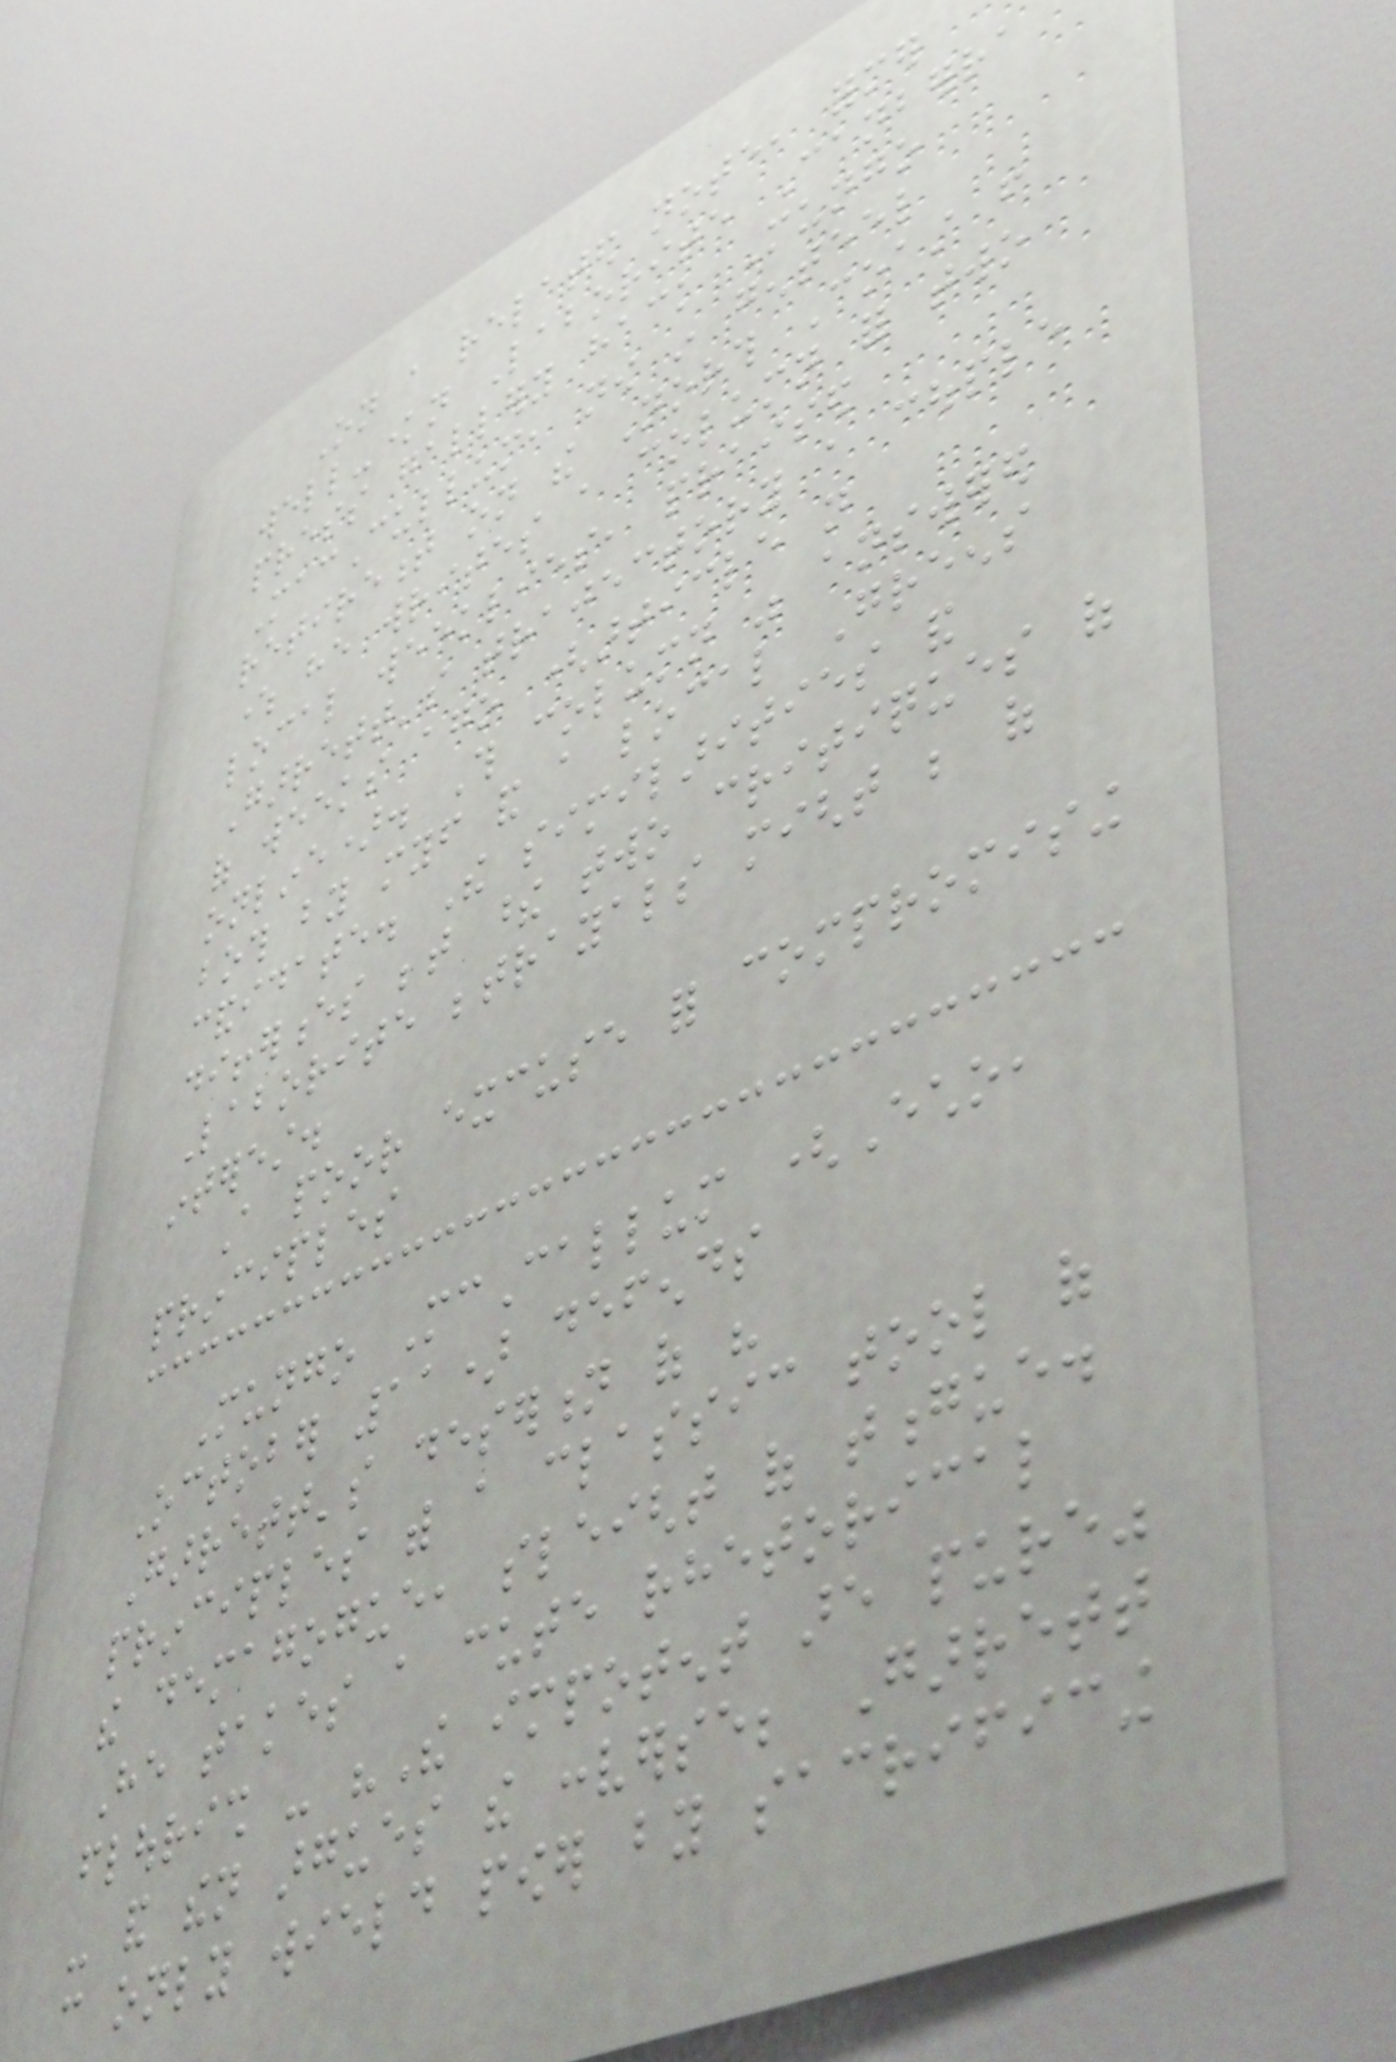On a related note, former
well-known Laborite Canberra
press gallery hack Mungo
MacCullum, now in genteel
retirement on the North Coast from
where he writes a column for two
local weeklies, praised
Garrett's trajectory a couple
of weeks ago (article not
online). This column was answered
both by myself and a local Greens
candidate. The similarities and
differences between these two critiques of
Laborite betrayals might be of
interest.
A poor excuse for compromising
principles
Mungo McCallum (Echo,
October 11) defends
Garrett's desertion of his
principles with a classic tool of
the demagogue, sleight of tongue.
He takes a cute rhetorical
flourish - "The impotent are pure"
- and then argues the converse; Garrett
can only wield power by sacrificing
